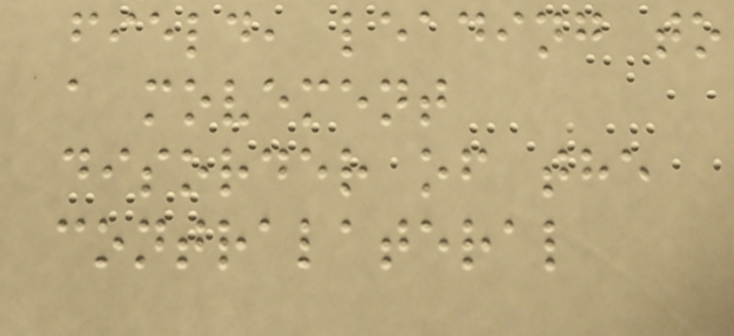field, leading to
a movement
disorder of the
contralateral
